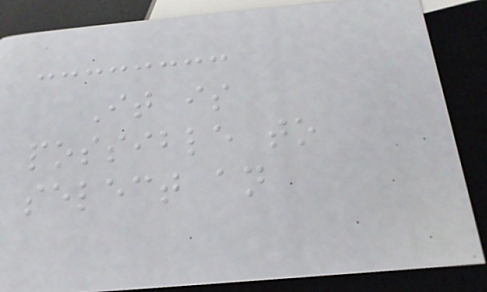It is
possible to
select an
